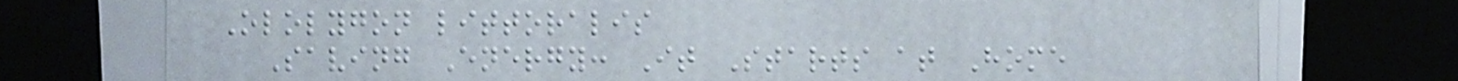Ololygon littoralis
Saving Energy: It Starts at Home
